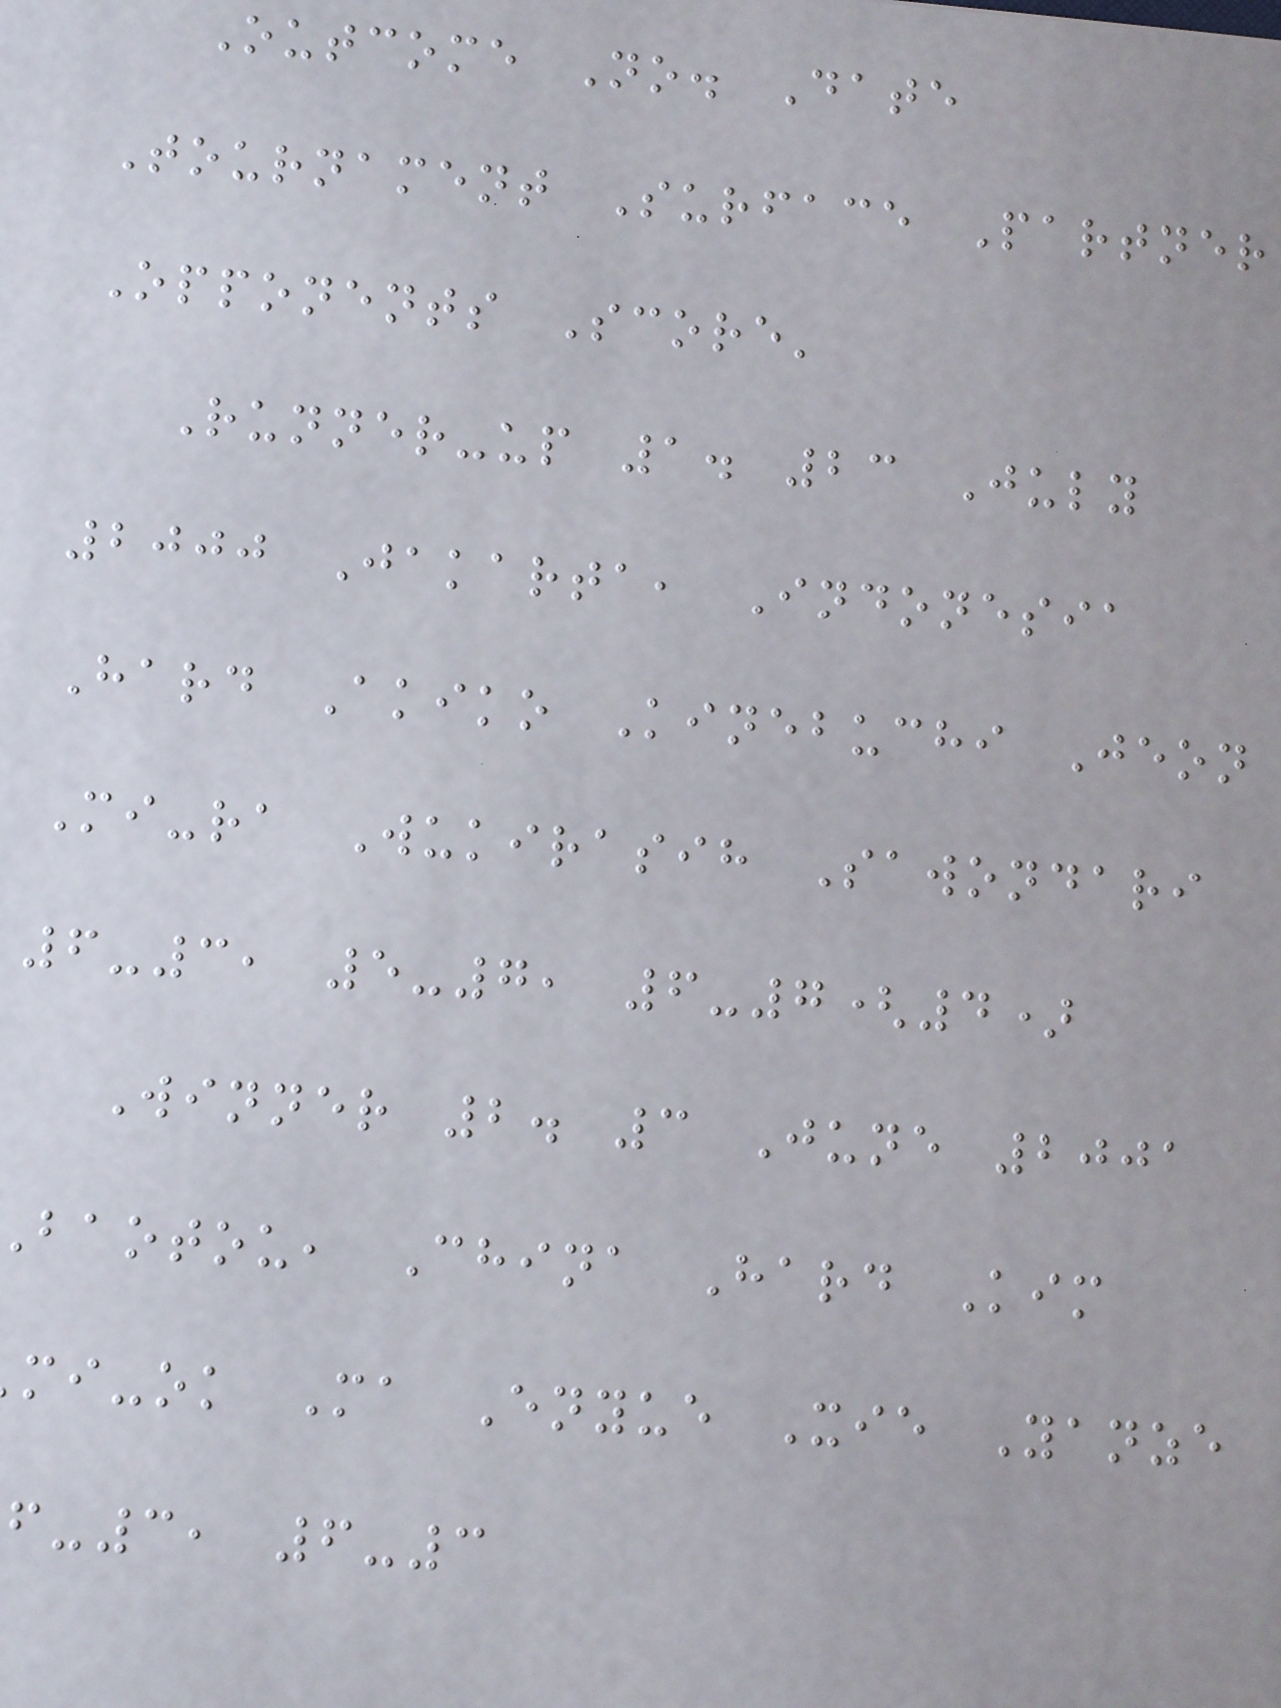Outcome No. Date
Tournament Surface Partner
Opponents Score'
Runner-up 1. 23 July
2000 Jakarta, Indonesia
Hard Akiko Kinebuchi Jeon
Mi-ra Wukirasih Sawondari
6-3, 5-7, 6-7(4)
Winner 2. 3 June 2001
baotou, China Hard Kim
mi-ok Ma Enyue Xie Yanze
-3, 6-3
